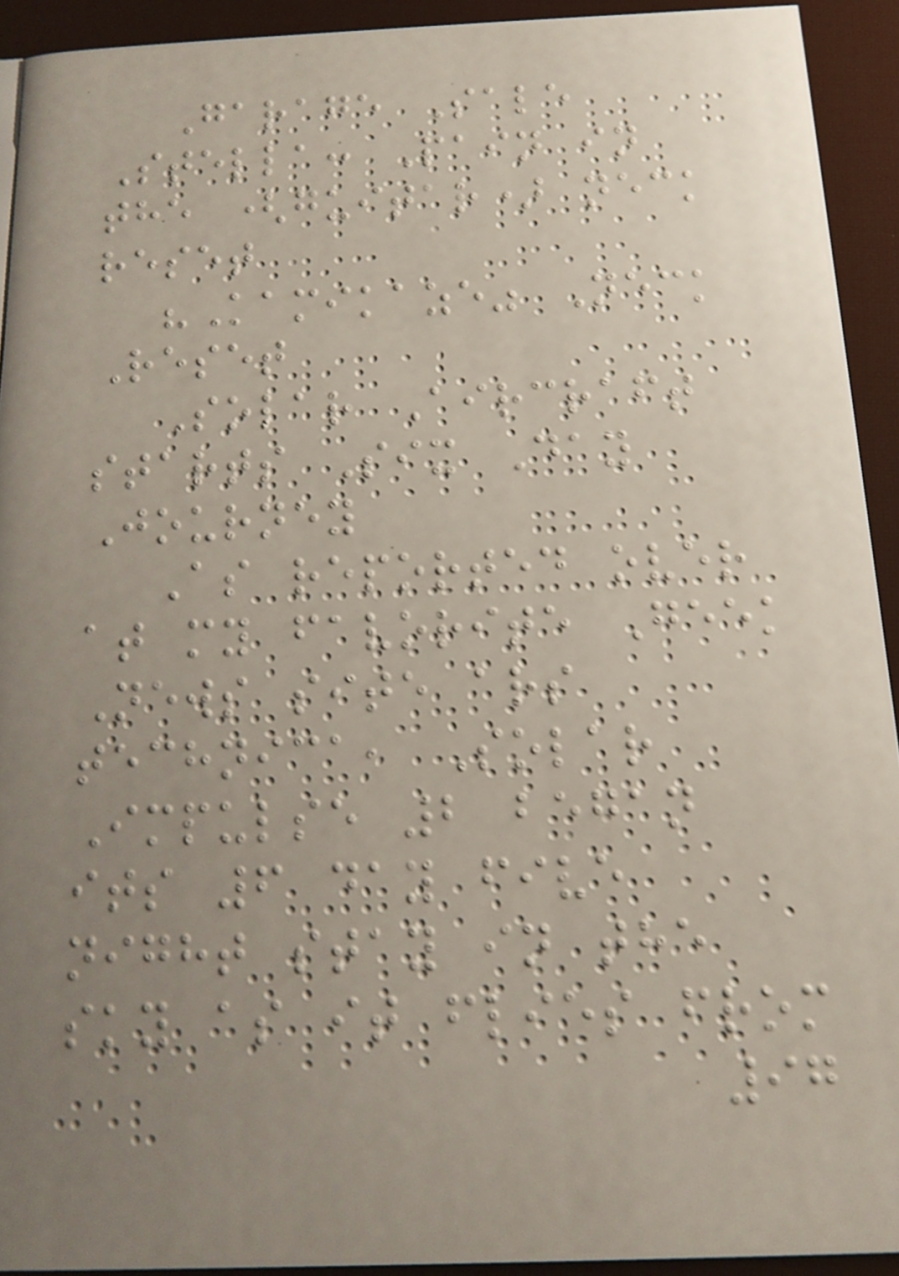Garage Sale
Stella: Pain in
the (guitar) neck
reset
"Kamikaze" Neck
Reset
Solar Aircraft
starts Six Day
Journey
As reported over
at my favorite Geek
News site ars
technica, Solar
Impulse 2 began
its 6 day five
night stay in the
sky as it flies from
97
